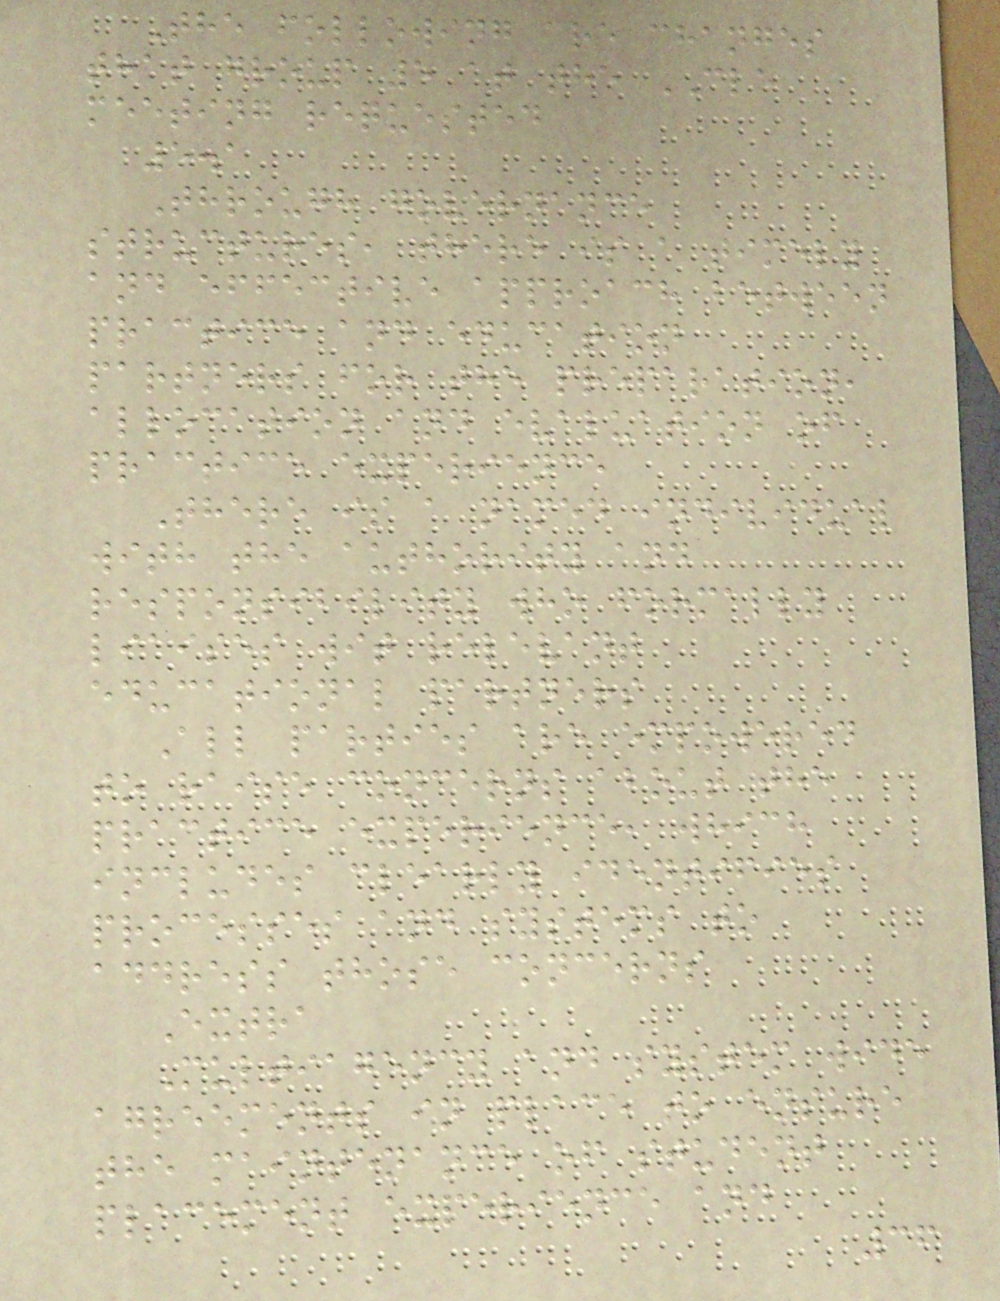The following are changes
that group 5 at the CLE
meeting requested
5.1
Through governance
structures, there is a timely
and effective approach between
practice and education
partners for the preparation,
allocation and evaluation of
practice experience
There is a named individual
with the authority and
responsibility who formally
liaises wit relevant
educational partners
All parties are empowered
to raise concerns about the
practice experience, which
includes clearly identifies
processes and systems to
address those concerns
Extra
Multiagency and system wide
agreements in place to ensure
the maintenance of student
placement experience and
36
